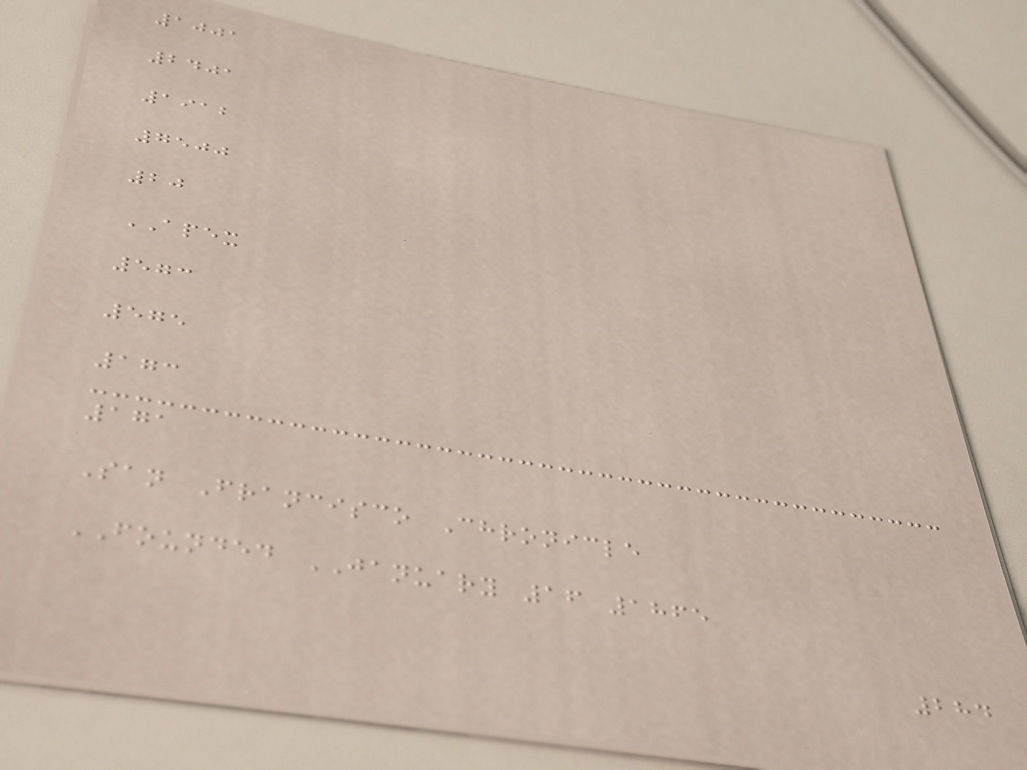1001
2401
1912
7500
20
APEX
573
575
173
171
San Francisco Chronicle
FOUNDED JANUARY 16 1865
284
